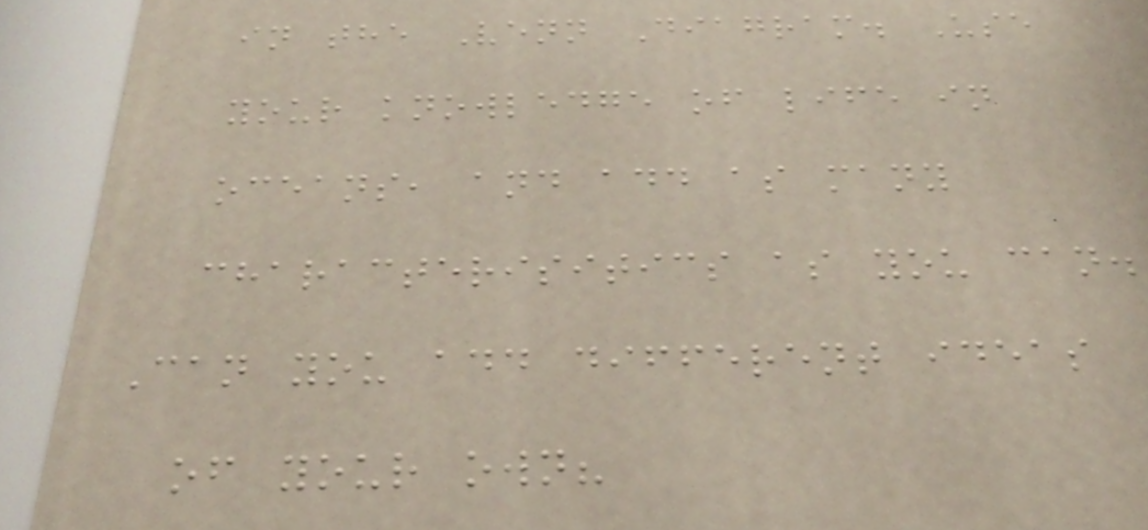in the Venn Diagram. Use
your knowledge of life in
oceans, and add as many
characterisitics as you can.
Can you add different ideas
of your own?
